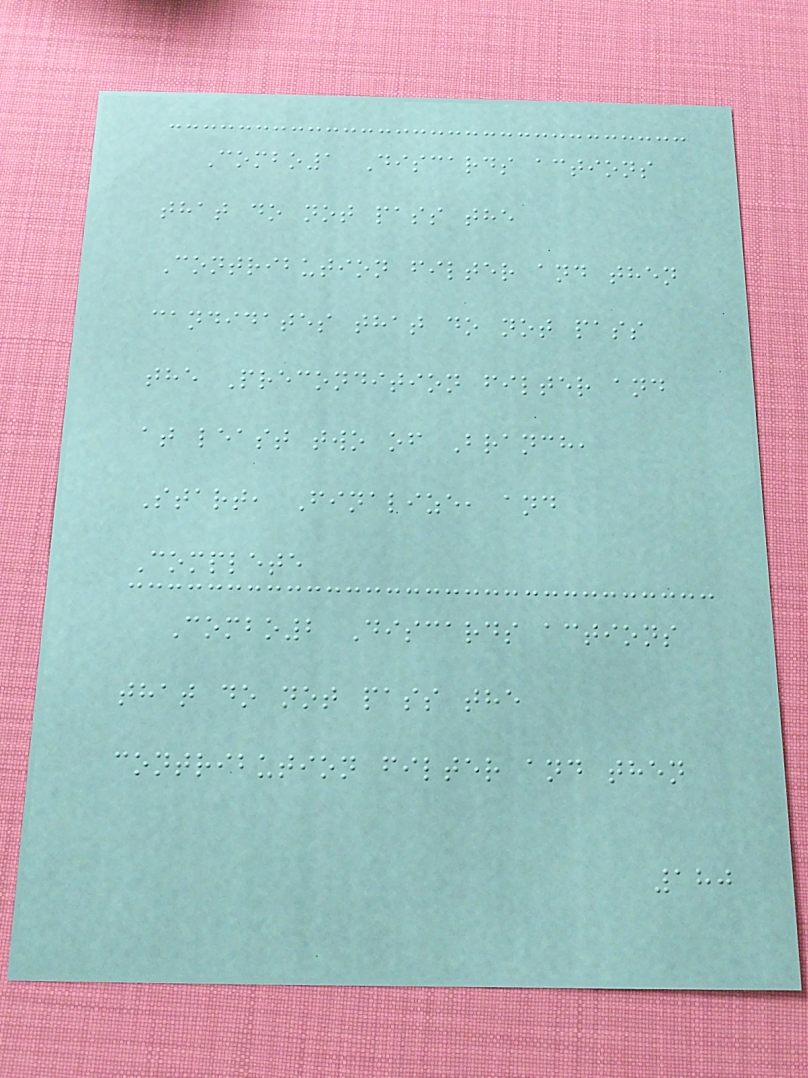Combo1 Discards actions
that do not pass the
Contribution filter and then
candidates that do not pass
the Precondition filter and
at least two of Branch,
Start, Finalize, and
Complete
Combo2 Discards actions
that do not pass the
contribution filter and then
180
